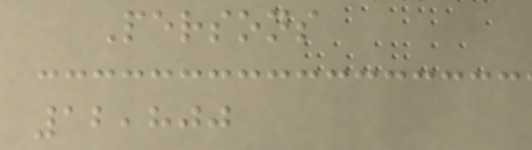Persons
12,800
